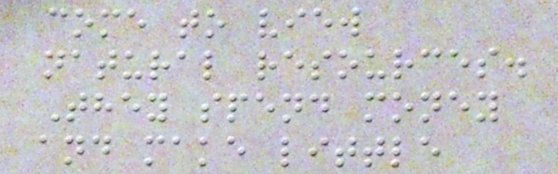come to view
natural resources.
They spend money
and make little
